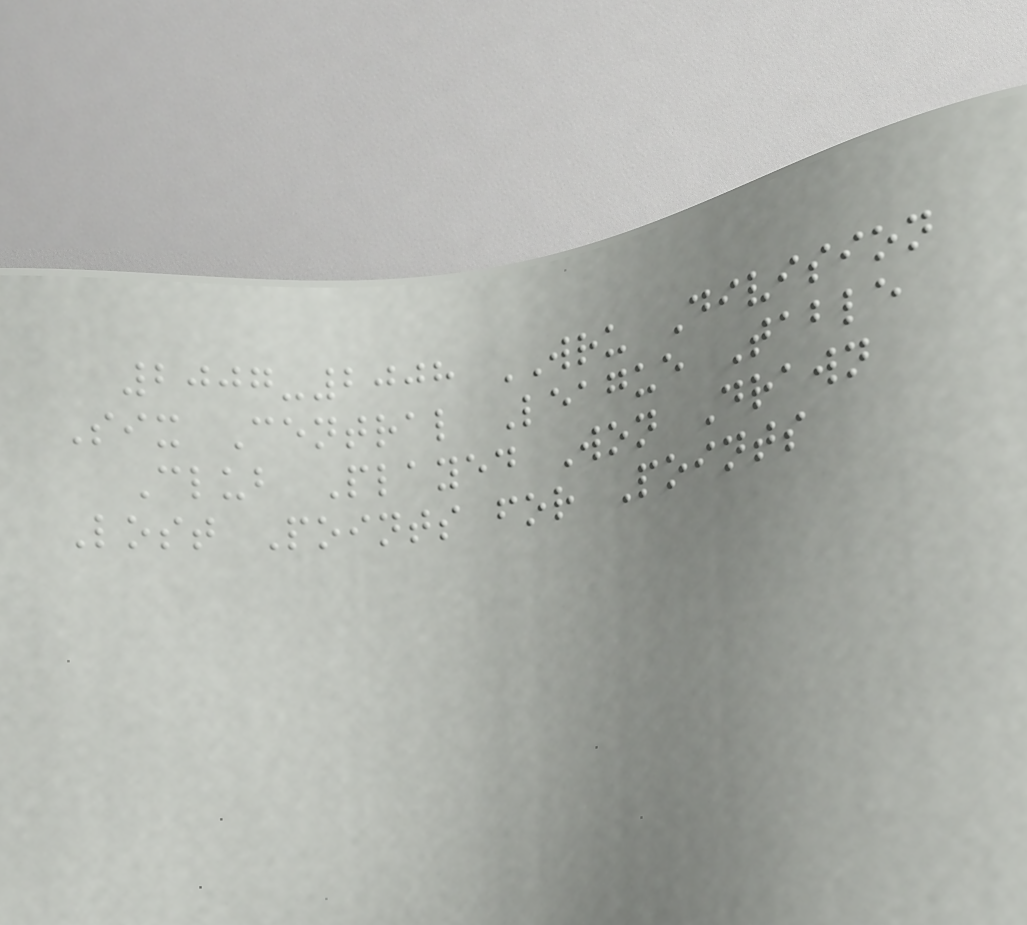2007-2008 WRU Division
Six Central League Table
Club Played Won Drawn
Lost Points for Points
